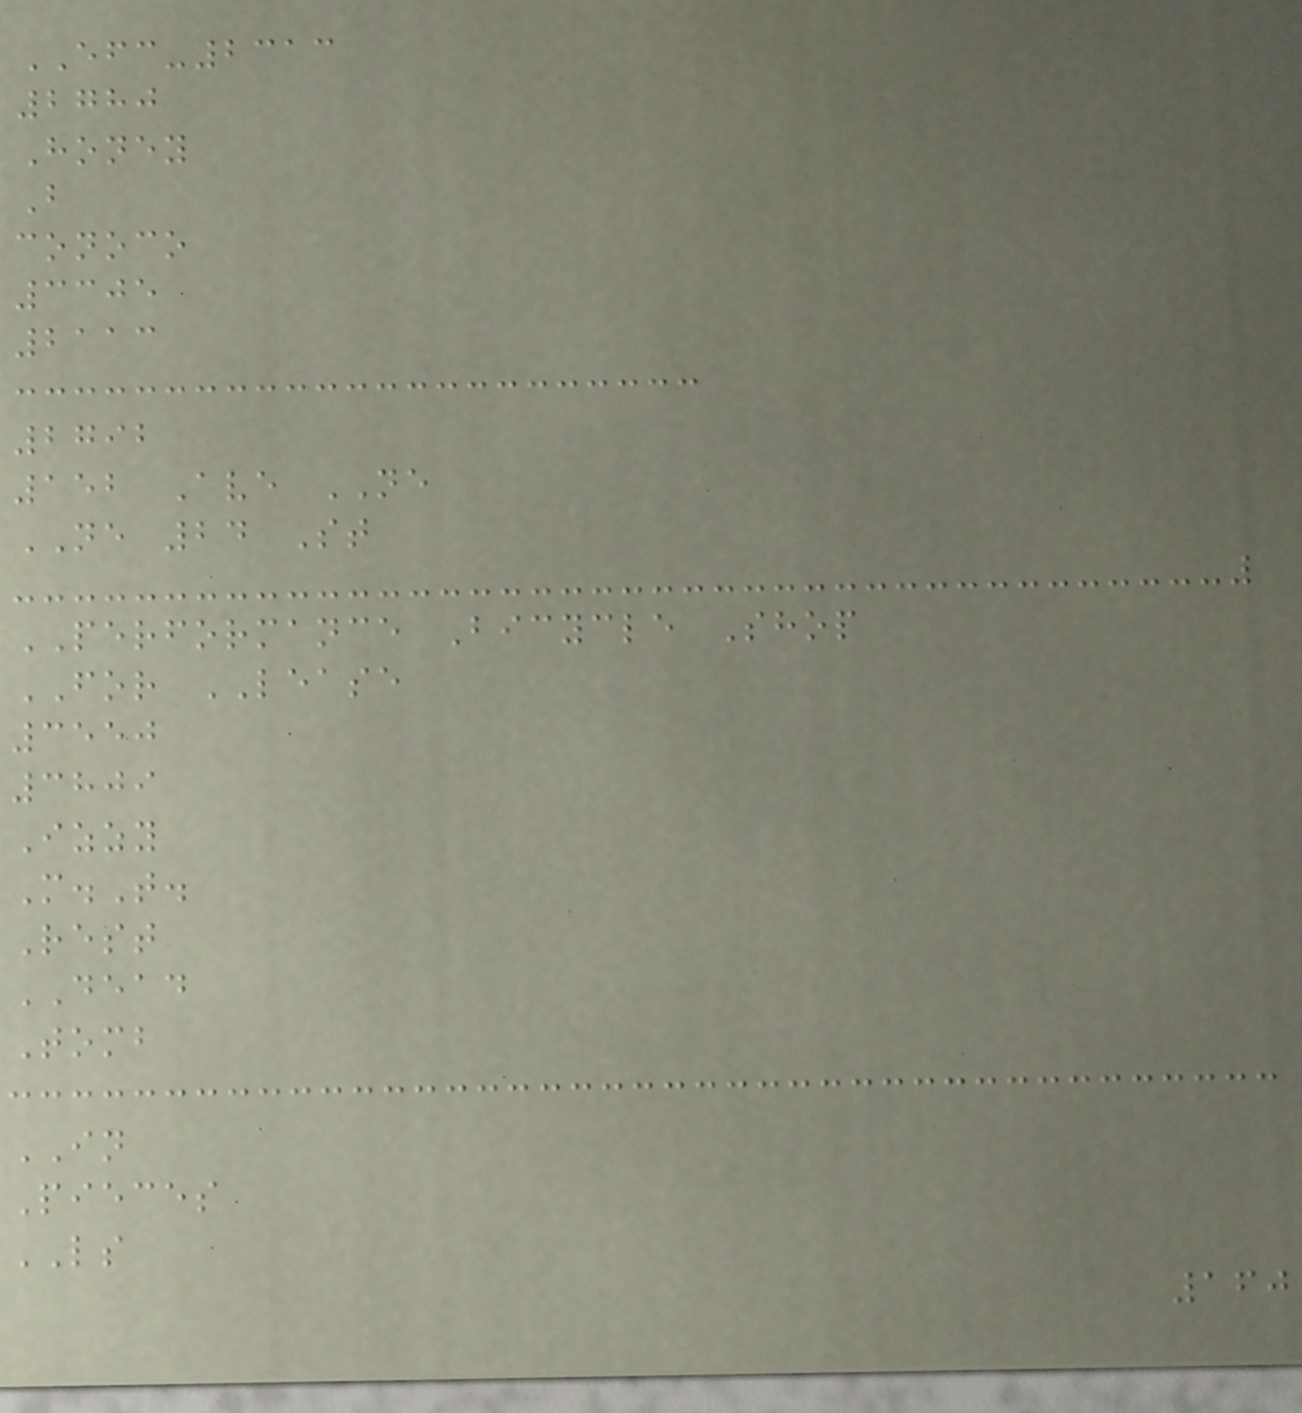EFC-2313
2780
Honey
B
conoco
3305
2113
2792
152 Ave NE
NE 24 St
PERFORMANCE Bicycle Shop
FOR LEASE
3550
3809
Izzy
M.T.
Rest
DEAD
Tomb
IN
Pieces
LS
160
